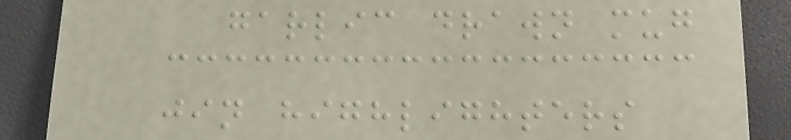garlic drawn mug
jin highlighters
